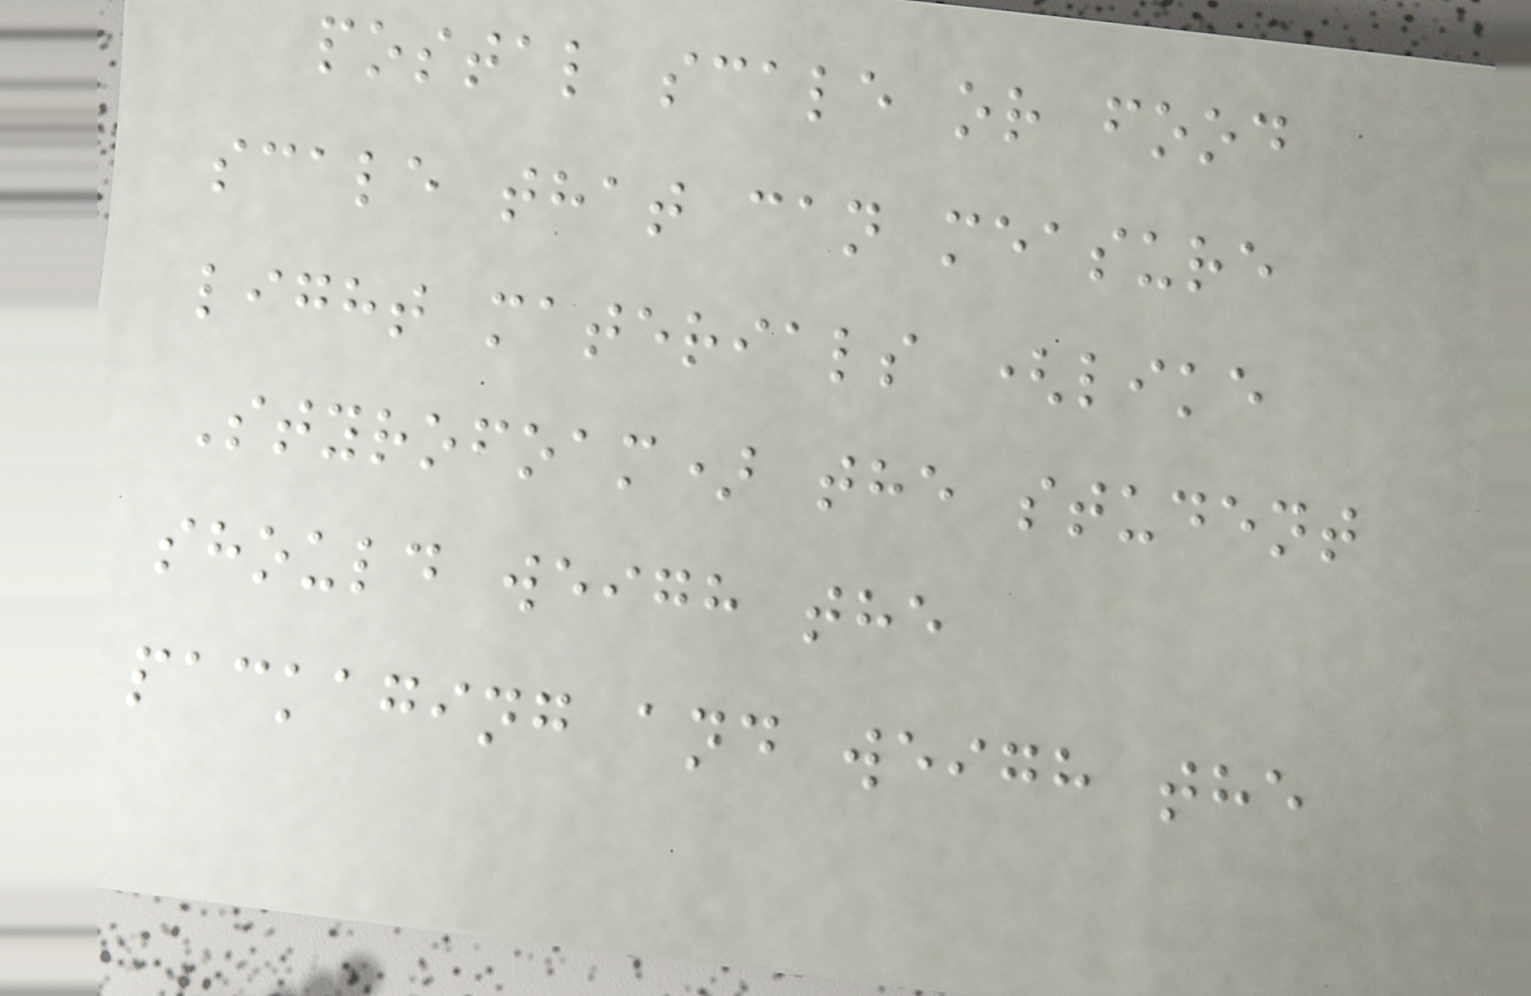postal scale or food
scale that can measure
light materials (like
Styrofoam) the student
should weigh the
packaging and weigh the
